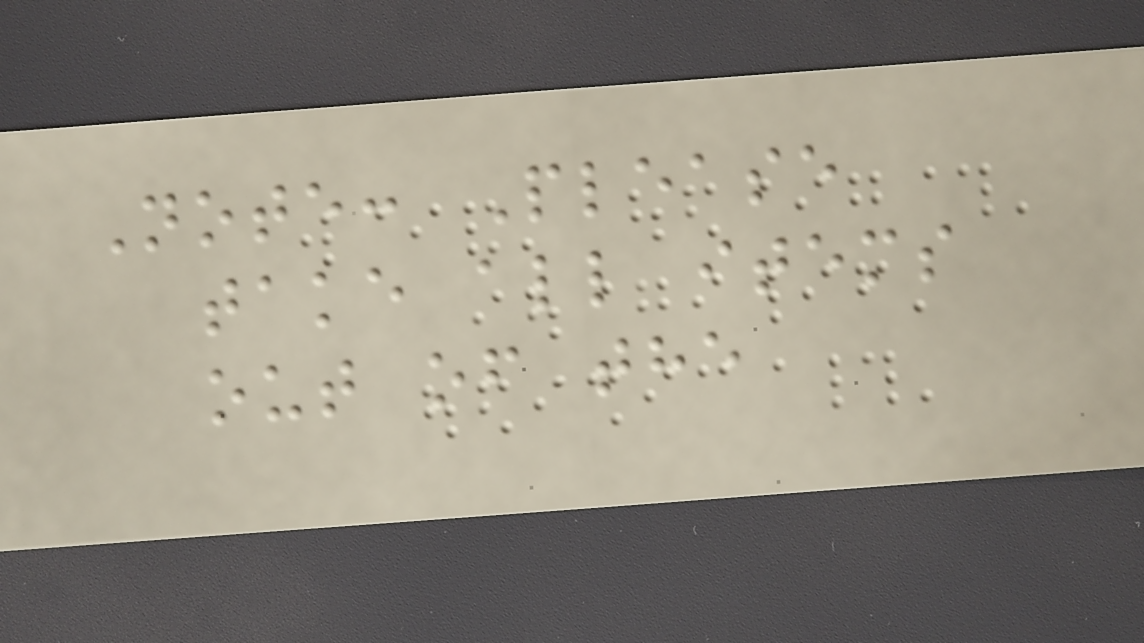Note: Please
take all items
out of the
